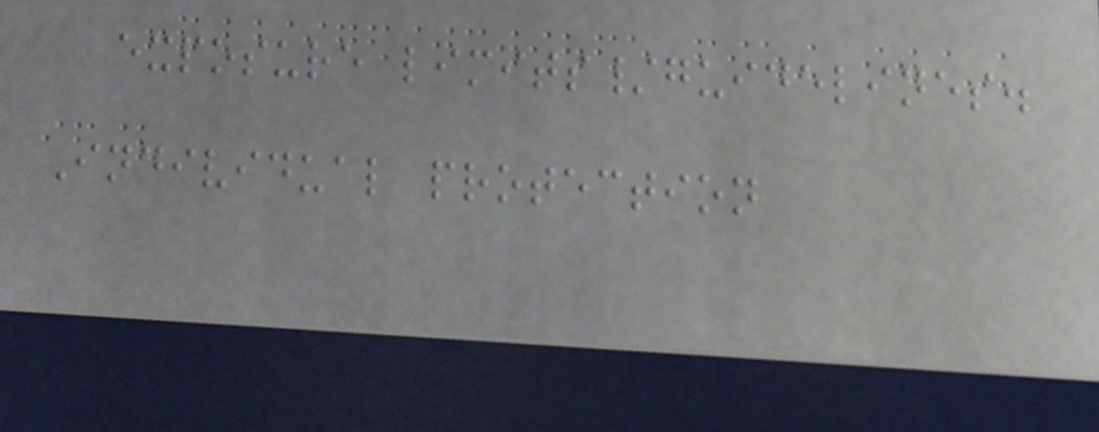exposure limits/guidelines.
Individual protection
